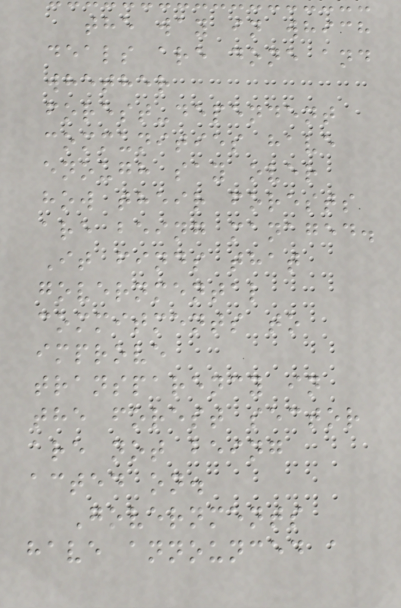the way in which
deals are done and
whether
forest-dependent
communities have
enough say over
how their forests
are being managed.
It finds that
governmental
commitments to
improve
transparency in
the forest sector
are not being
acted on.
Governments
have announced a
